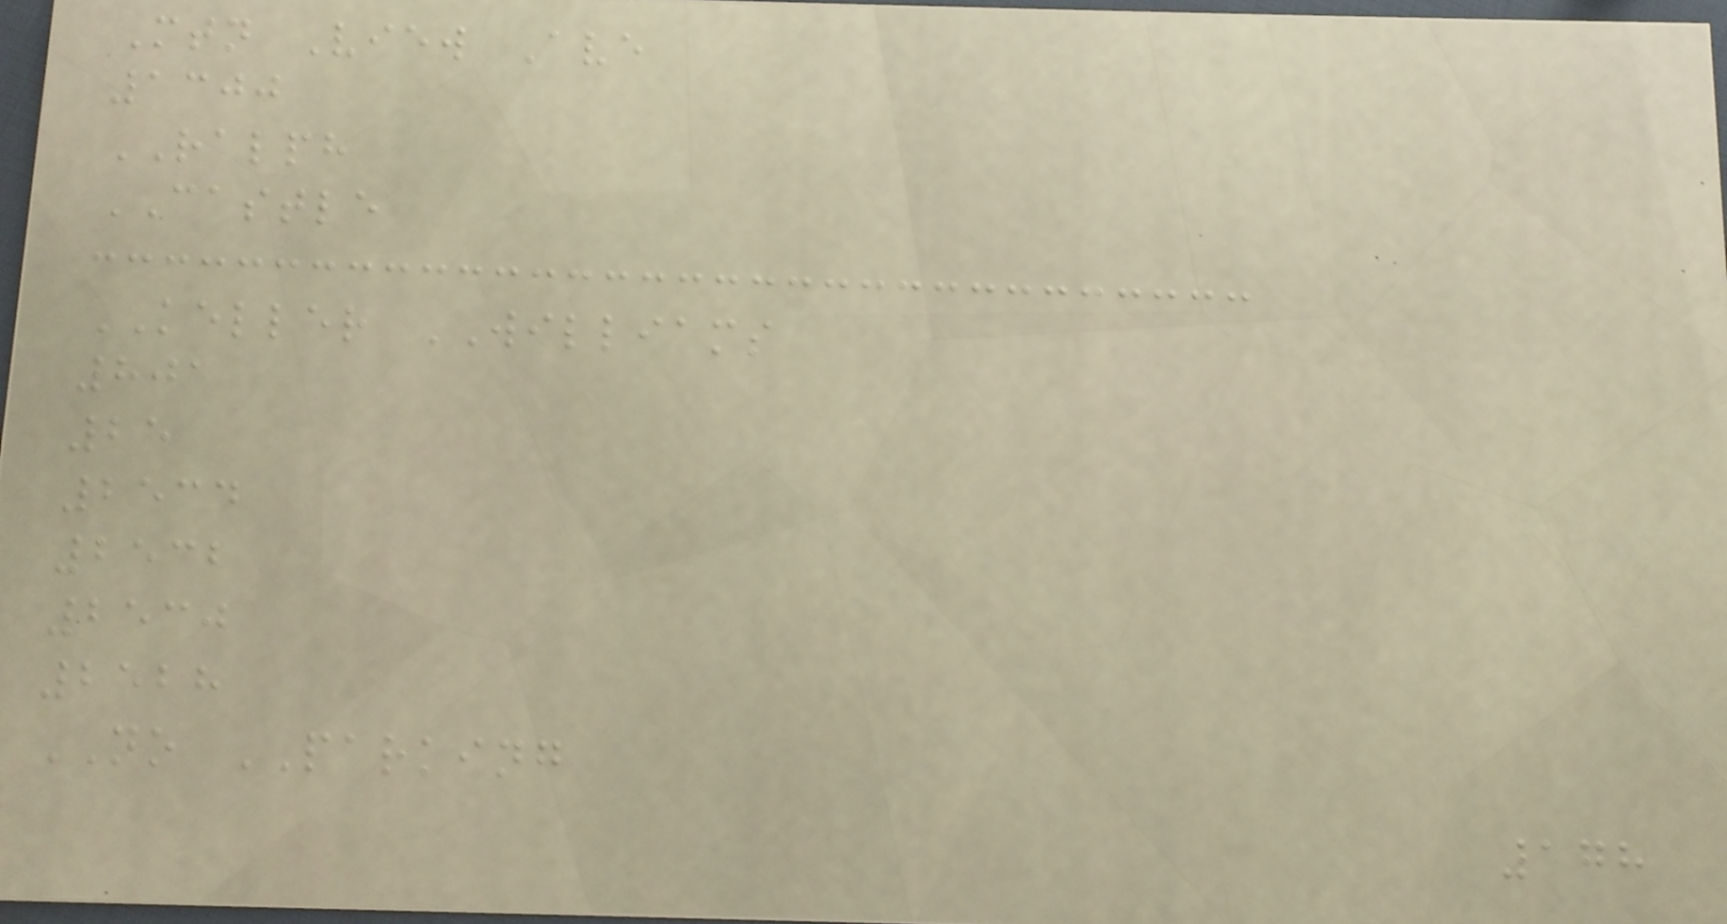Mtn View Ave
1300
RALPH
CASTLE
KELLER WILLIAMS
801
25
2534
2532
2530
2528
NO PARKING
178
